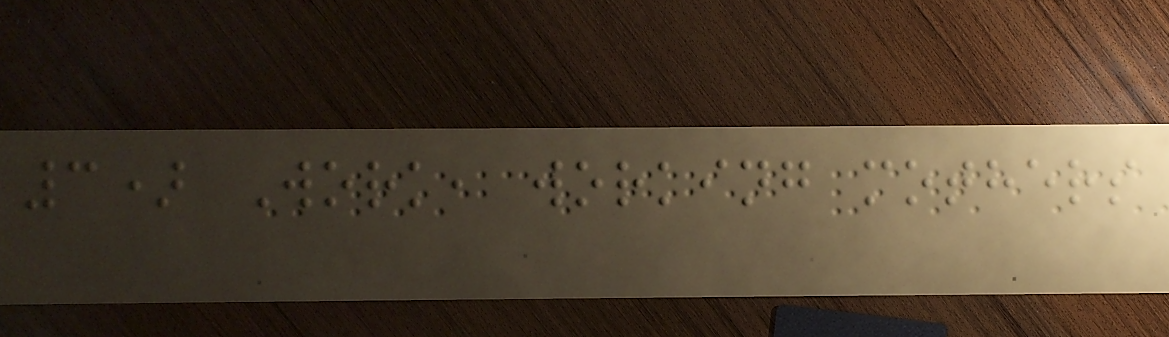3) Work, working mothers
